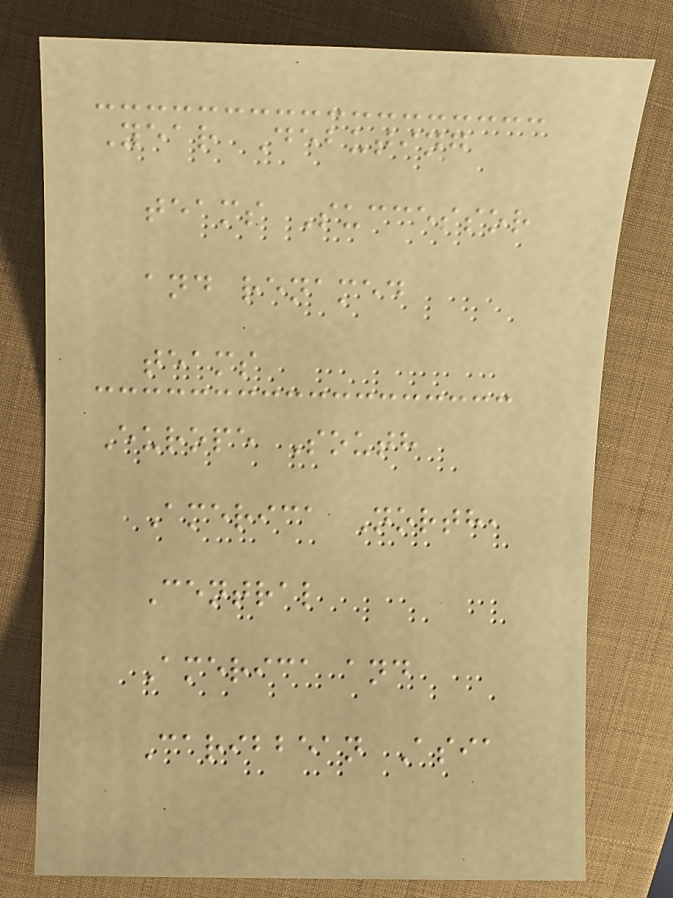Year Debuting
teams Successor
and renamed
teams
Europe South
America North,
Central
America and
Caribbean Asia
